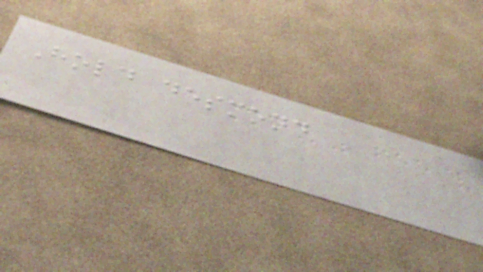Hold desmond
